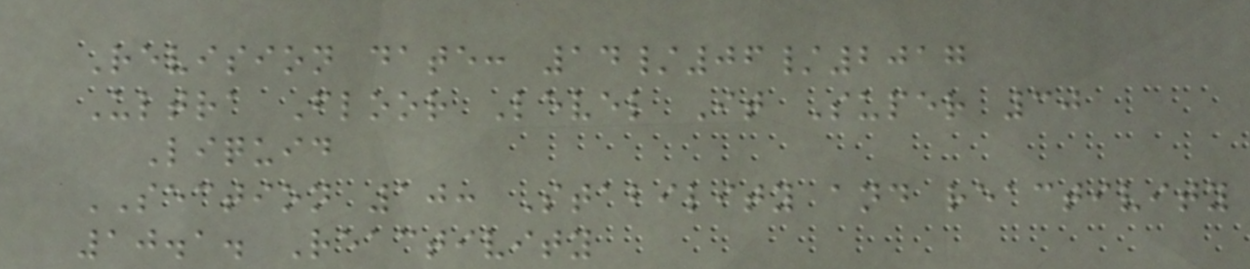Revision date: 14/06/2017
Ultra Floor Level It Super 30
Liquid
SECTION 10: Stability and reactivity
10.1. Reactivity
